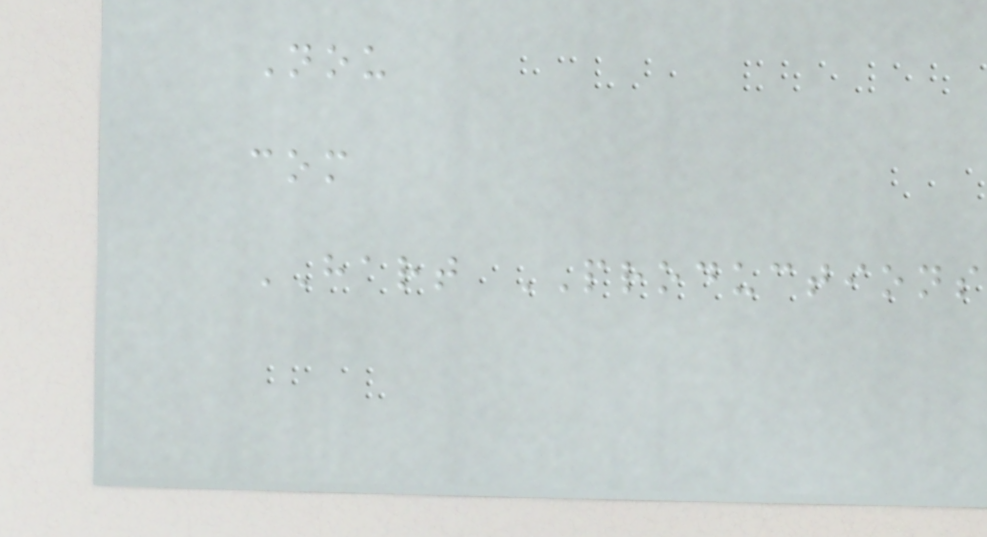Nou
com
HART PRODUCTIONS
